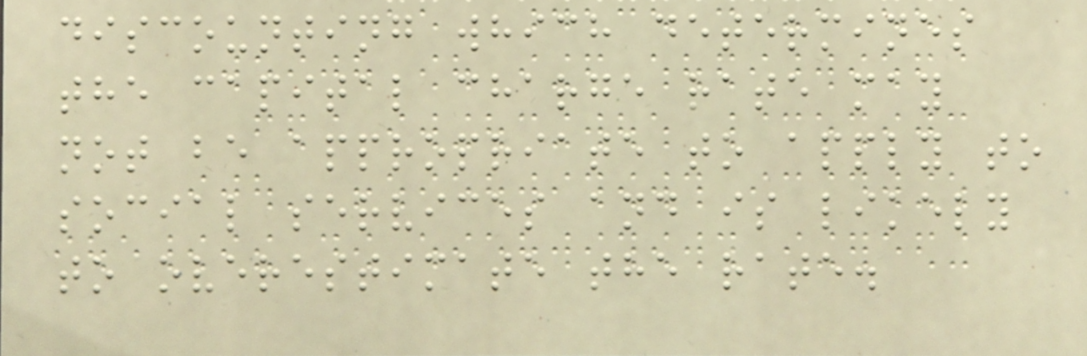discounting which determines
the capital charge rate may
not be appropriate to apply to
social services and is likely
to overestimate the rate.
